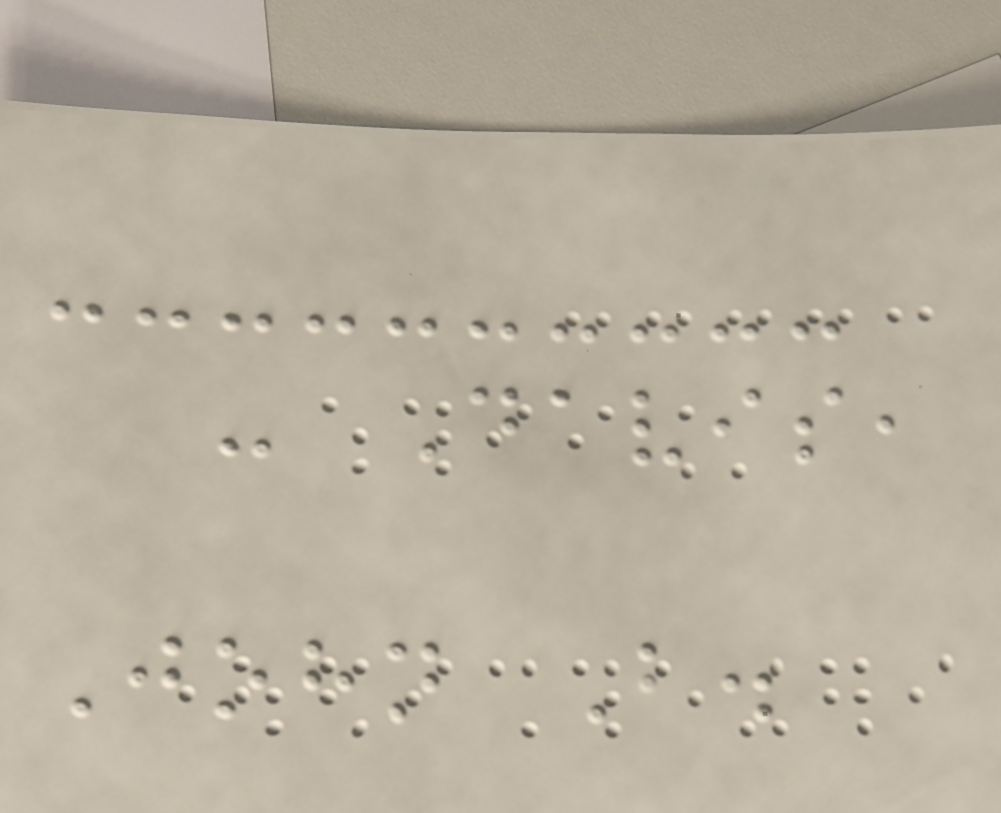- Davis,
John B.
